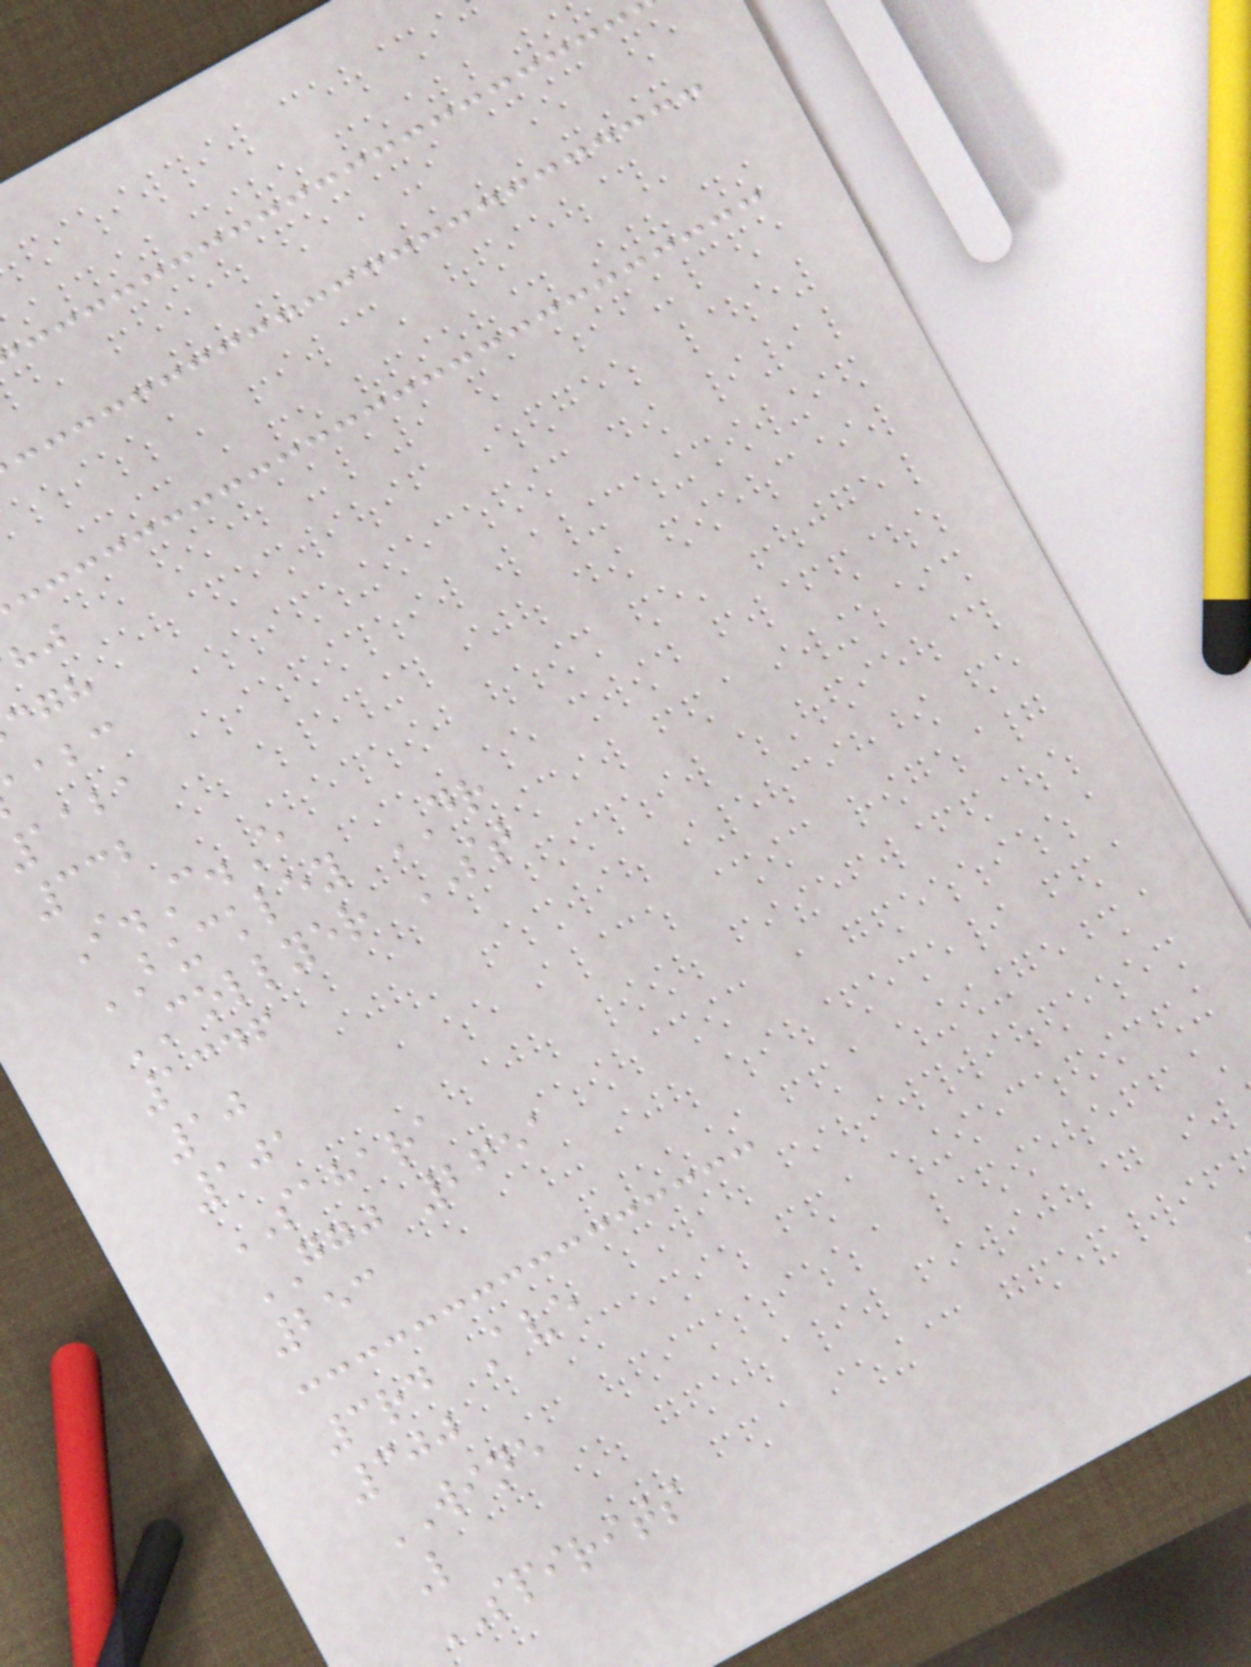aabc
aaba
332
I.C.E
BUCKLEY DR
COLLYER ST
1346
10
101
SAHARA
GGJ 2651
253
3rd Ave
300
WINE
L
SPIRITS
